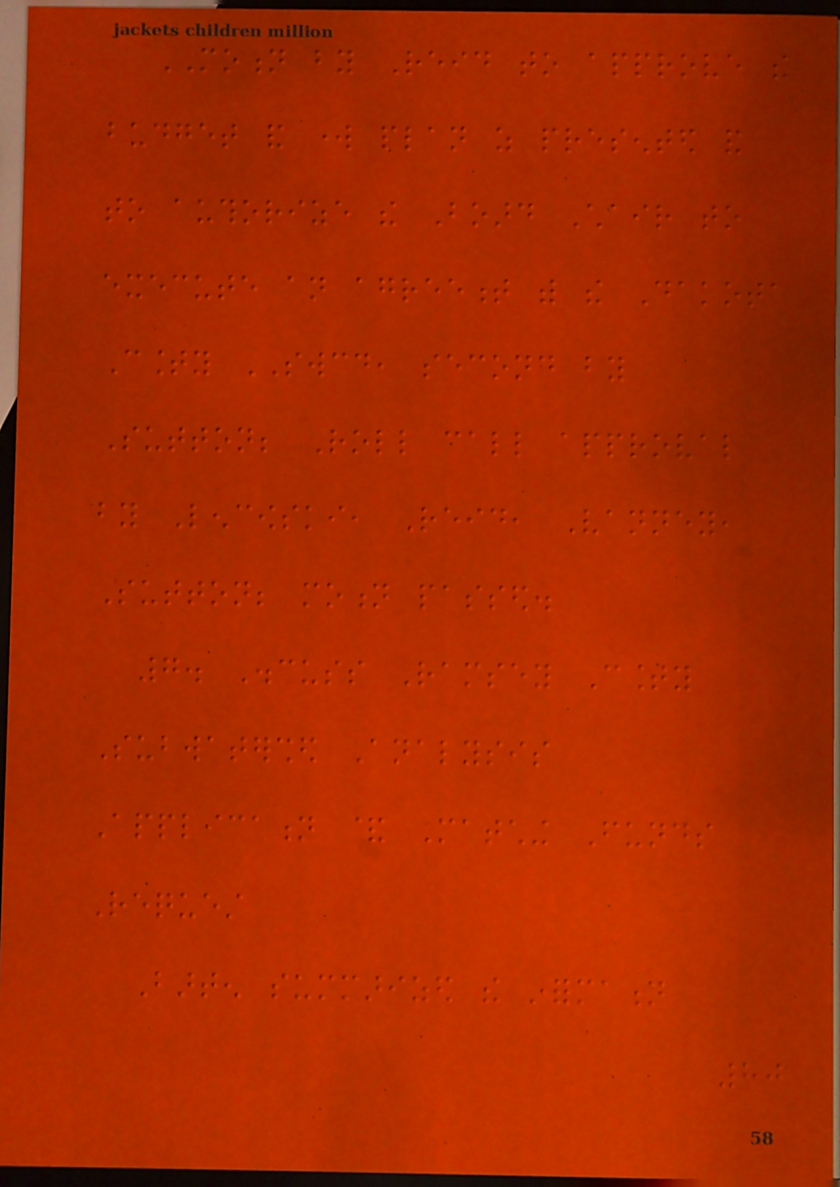MOTION by Reid to approve the
budget and work plan as presented and
to authorize the Board Chair to
execute an agreement with the Dakota
County SWCD, second by
Sutton; Roll call approval
by Lencowski, Reid, Vanney,
Sutton; motion passed.
7. Discuss Ramsey County
Subwatershed Analysis
Application & Matching Funds
Request
Barten summarized the information
80
